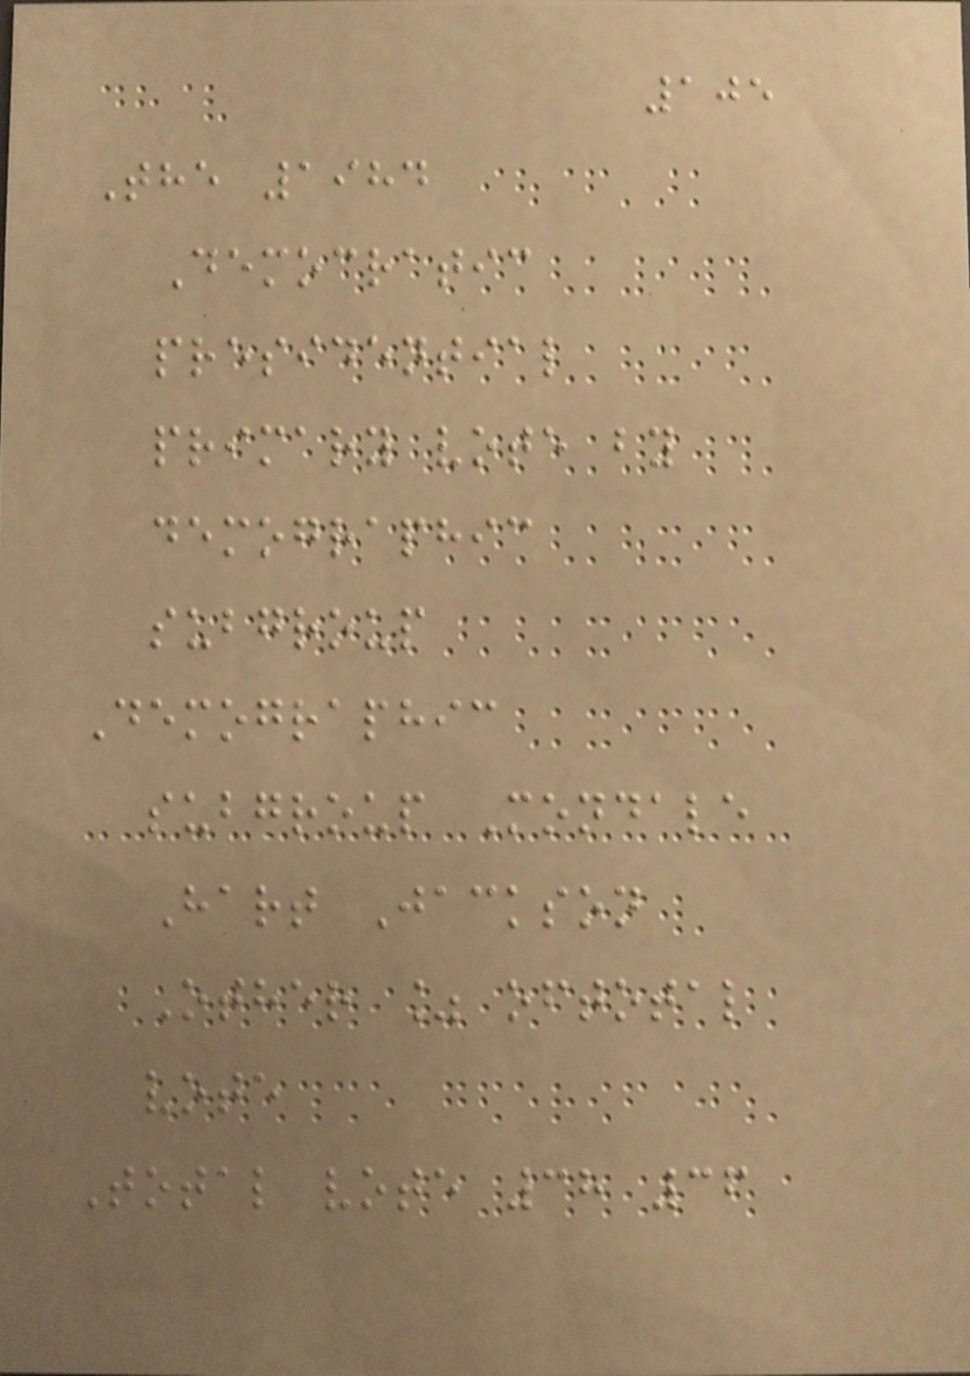105
The 1984
Democratic
presidential
primary vote by
demographic
subgroup
Demographic
subgroup Mondale
Hart Jackson
Other % oftotal
vote
Total vote 38 36
